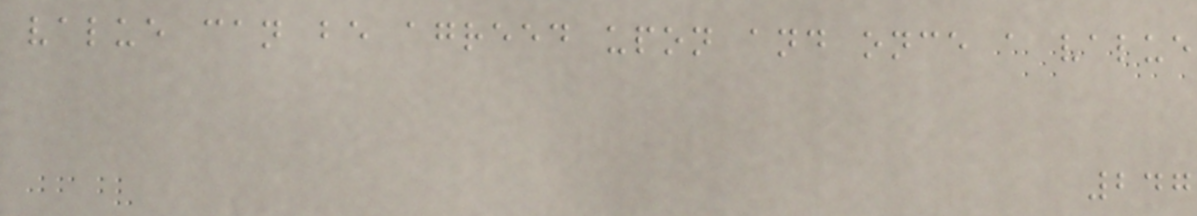value can be agreed upon and once a value
247
